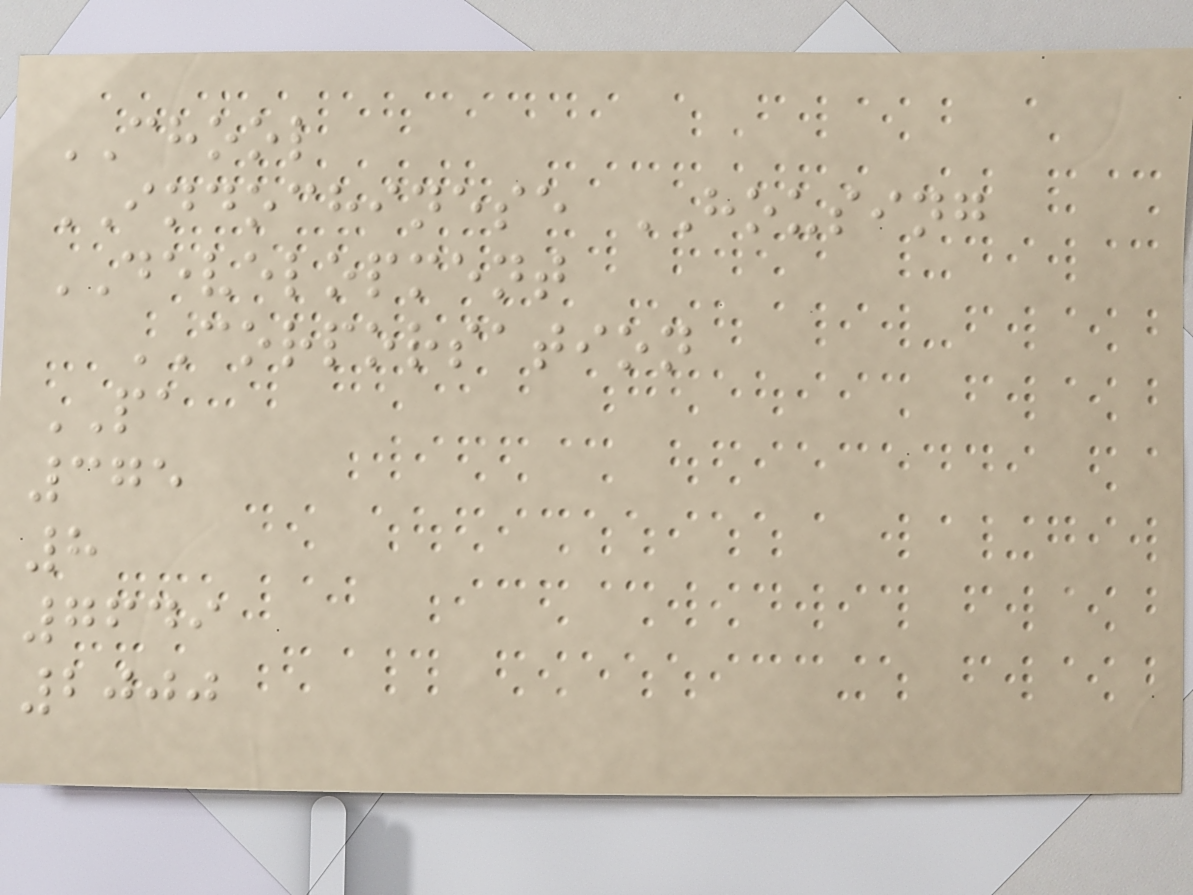CHOOL
INDOCHINESE HOUSING
DEVELOPMENT
CORPORSATION
PA
375
8
7649
2000
